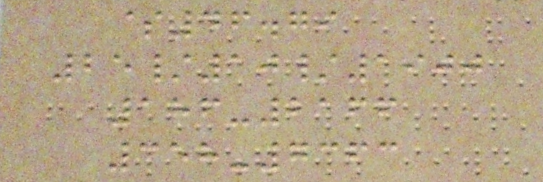$46.79
25/10/1900
186-2166
358-7363
